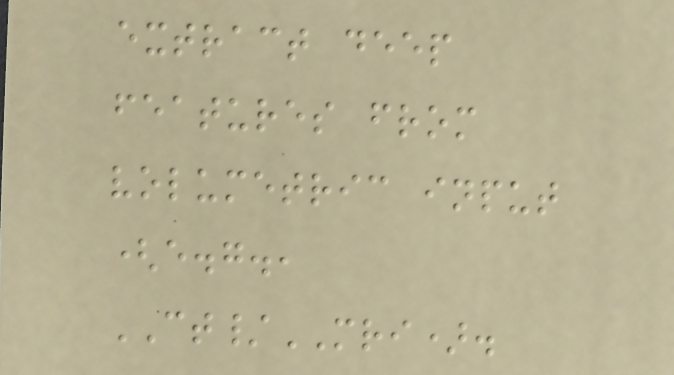extract deep
features from
volumetric input
(e.g.,
CT/MRI).
